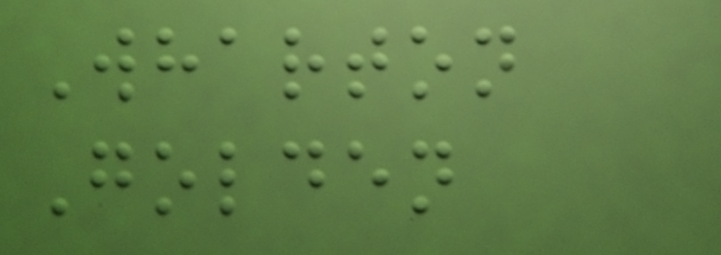Wharton
Golden
